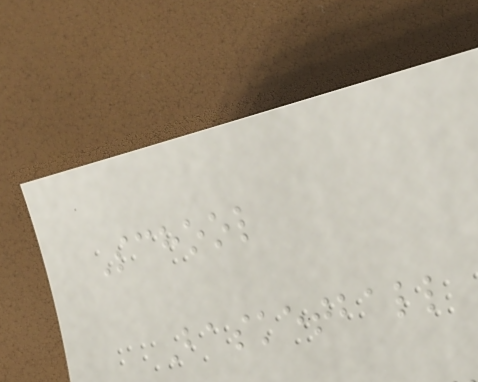School
Basketball
